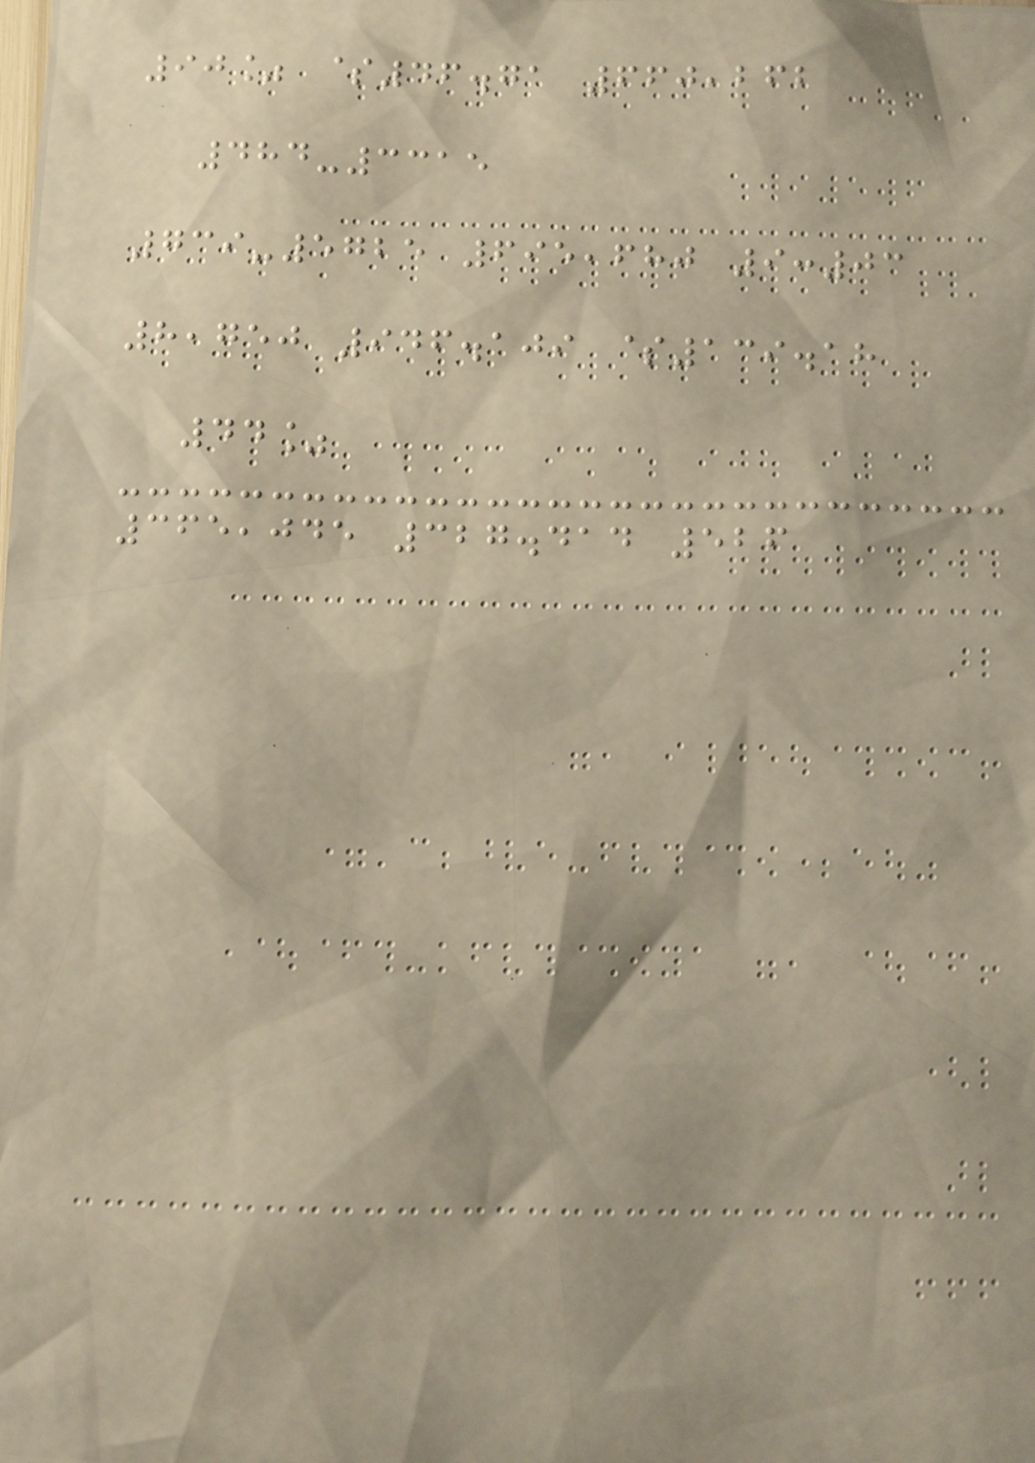90% $46.71 660,262
484-3315
739-5725 695,680 9:03
8,750 946.109 $139.18
44%
365,045 327.414 526
